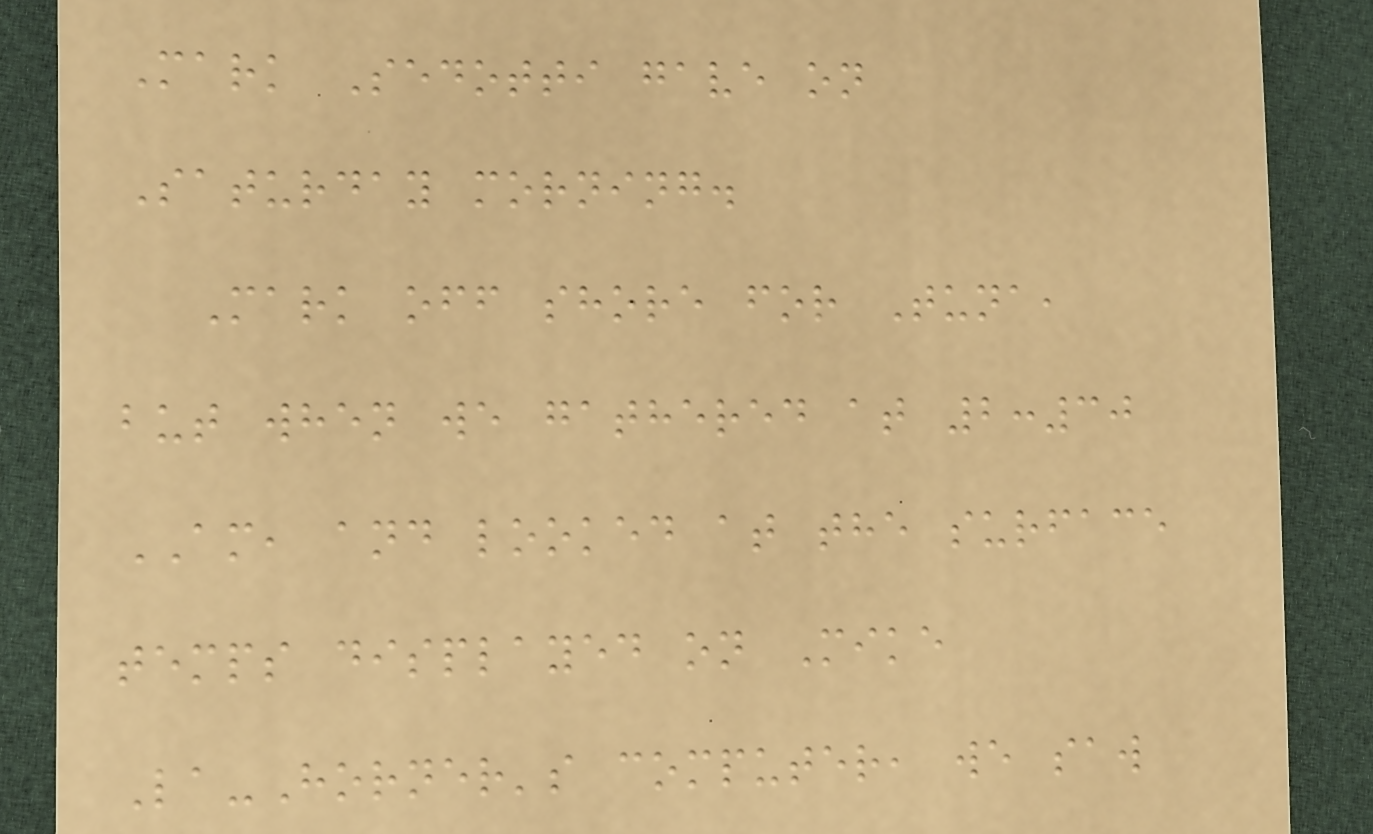Mark Sedotti gave on
Saturday morning.
Mark off shore for Tuna,
but when we gathered at 2:30
AM, and looked at the surface
temps displayed on Mike
La-Horner's computer, we saw
